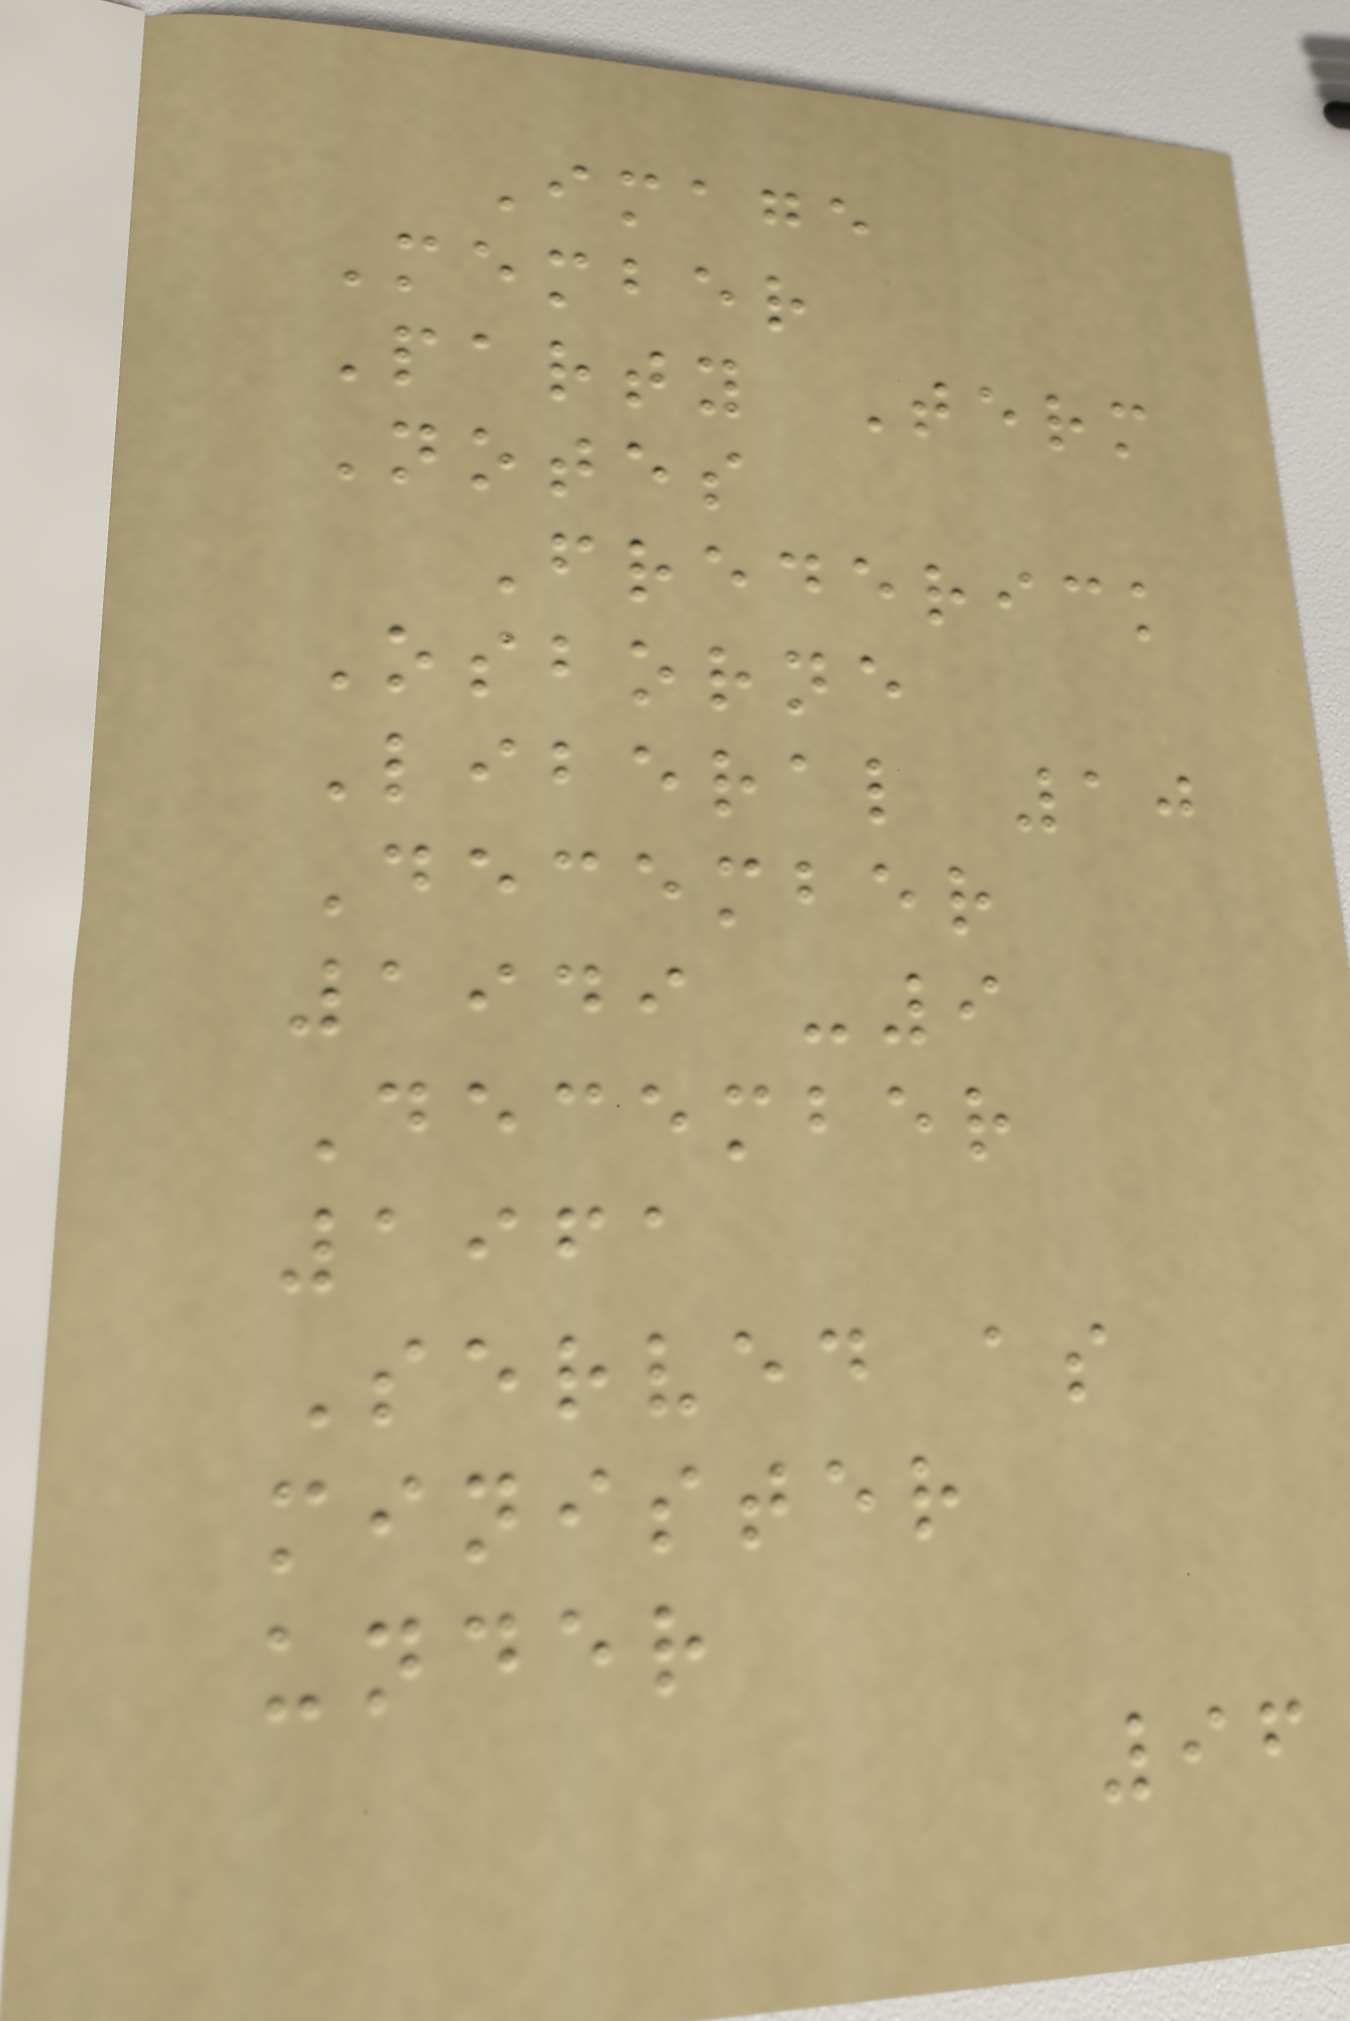Image
Member
Party Term
Notes
Frederick
Osborne
Liberal 10
December
1949 -9
December
1961
Served as
minister
under
96
